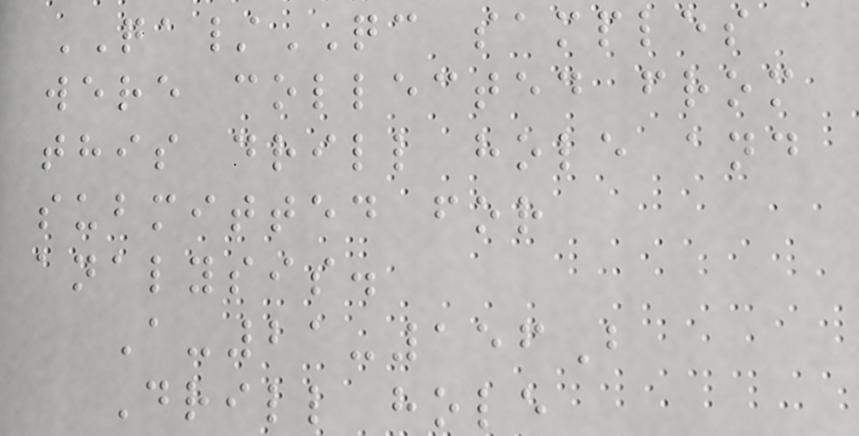QA/QC samples
were collected from
this drill hole and
submitted for
analysis.
A-21-156B
Drill hole
